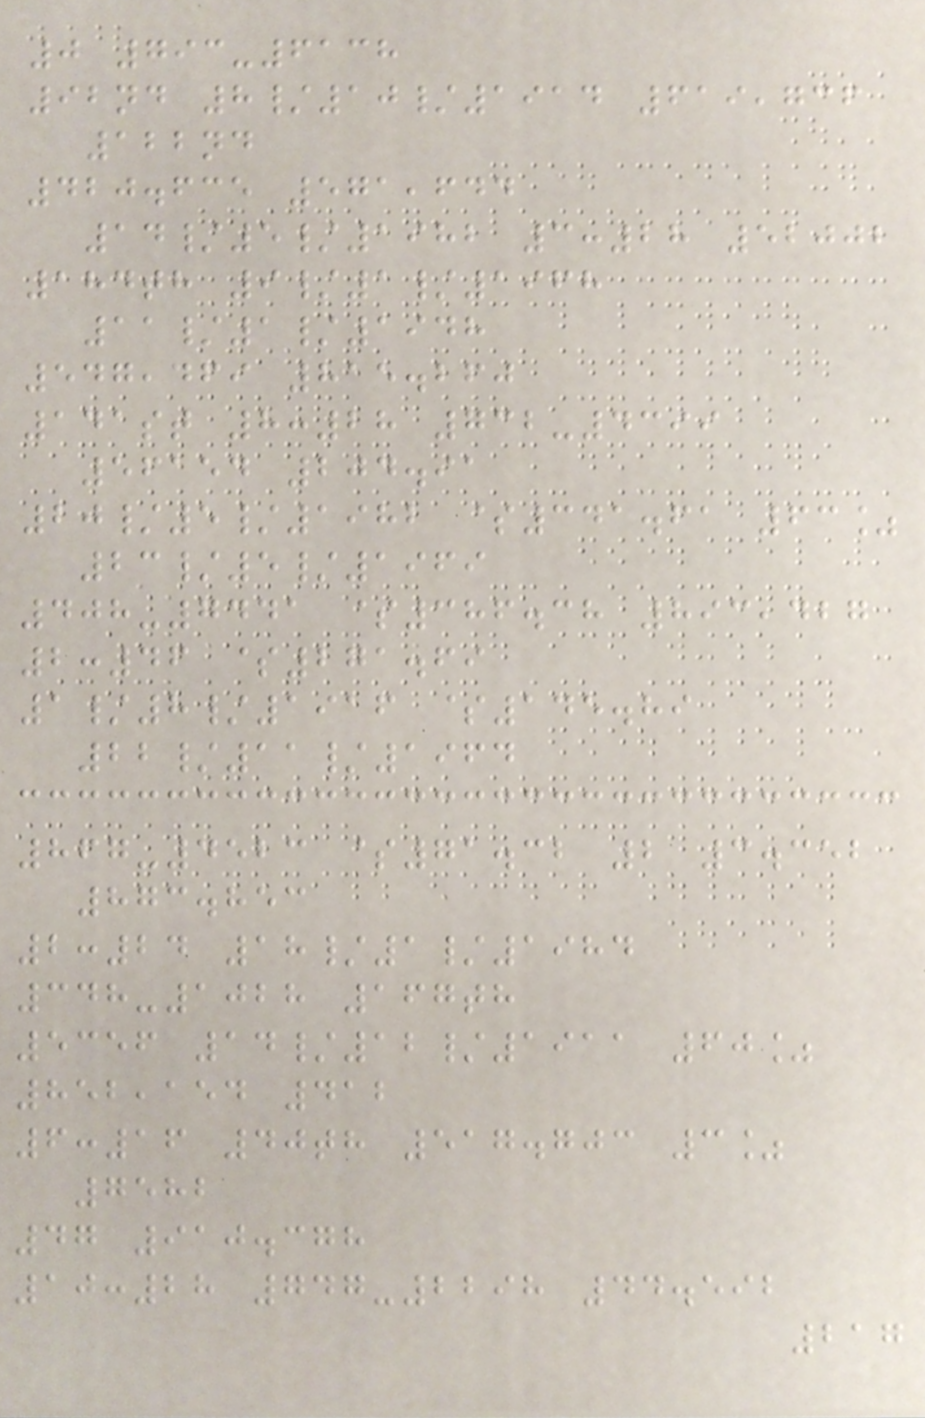0 793-6138
92nd 8/10/1914 619,736
122nd
420.635 571,644
14/5/1982 3:28 52002
184th 9/1/1968
11/1/1948
547,469 815.260
141st 8:28 732-4399
56154 204.91
20/5/1982 $341.61 63%
23/5/1969
408-7441 $386.38 893,427
2:46 $271.69
1/8/1916 $145.89
22/11/1964
867-4523 $71.32 2 3.352
873.853
2:24 18/1/1984
348-1028 167th
5356 14/12/1911 60%
852,154 412
6:16 40th 517.703 3%
7582
47 910.378
10:28 747-2298 44.592
217
